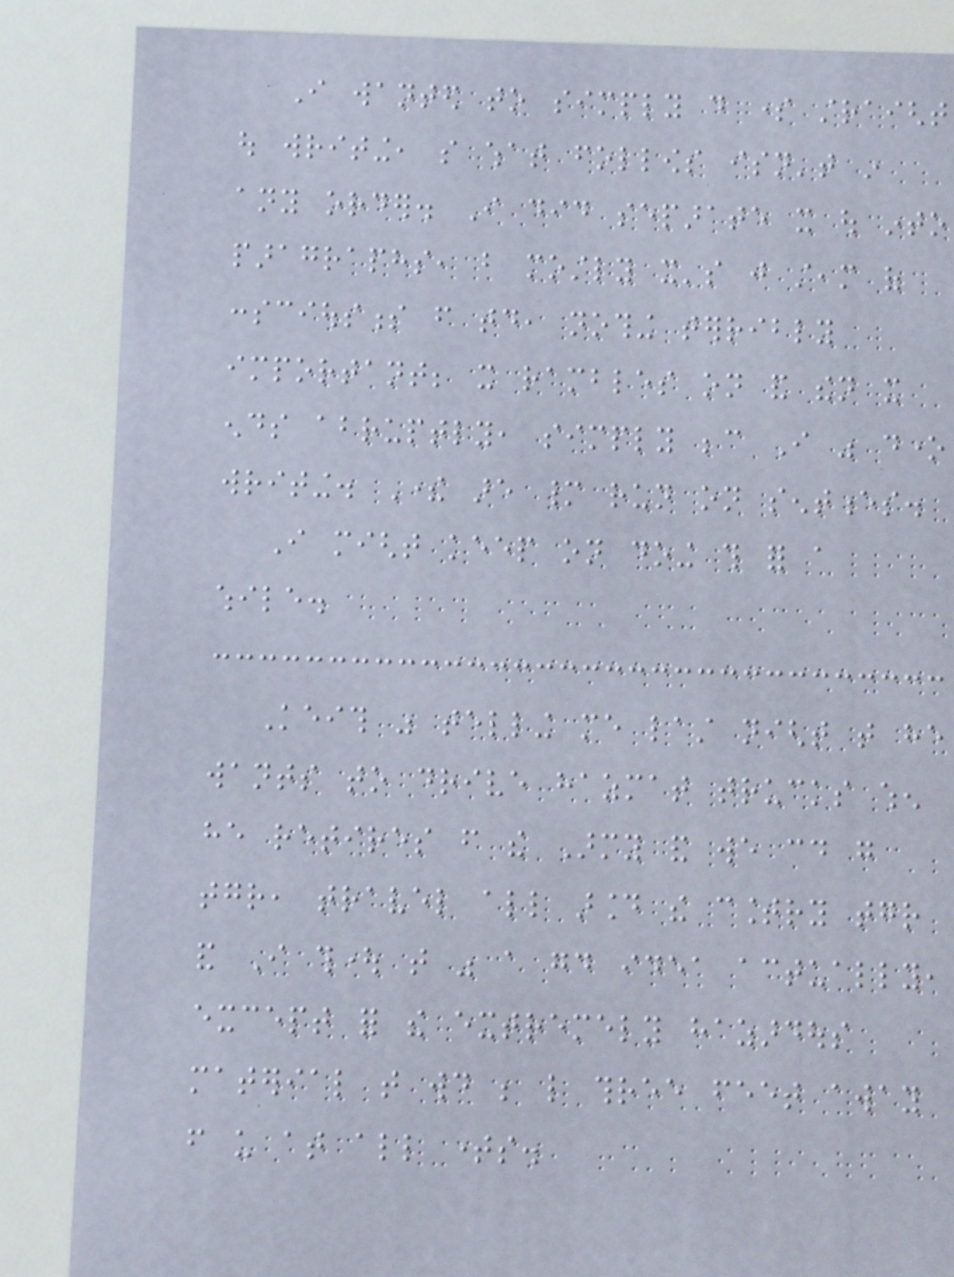I wanted to simply do some straight
out writing, so what follows isn't in
any order. I did separate it out into
paragraphs, but mostly it's just steam of
consciousness from today, nothing terribly
important; it rambles on and then it
ends abruptly, simply because I was done
writing. There are many run on sentences.
I might keep on doing this for a
while.
Keith was telling me last night that he
wants to drive hazmat trucks when
he retires from the Army and we could go
together, travel all around the country together
and I thought that was a good idea actually,
except for the extremely hazardous
material that would be like three feet away
from us at all times.
